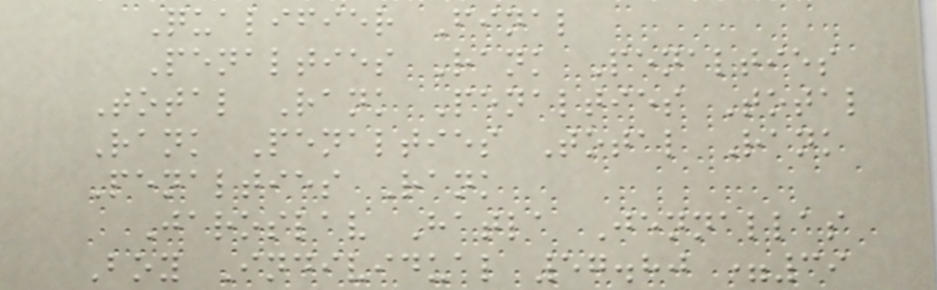Qualifier Final
Penalties Rank Penalties
Total Rank Penalties Total
Rank Penalties Total Rank
Penalties Rank
Jaroslav Hatla Jennallas
Boy Individual 57.80 =39
